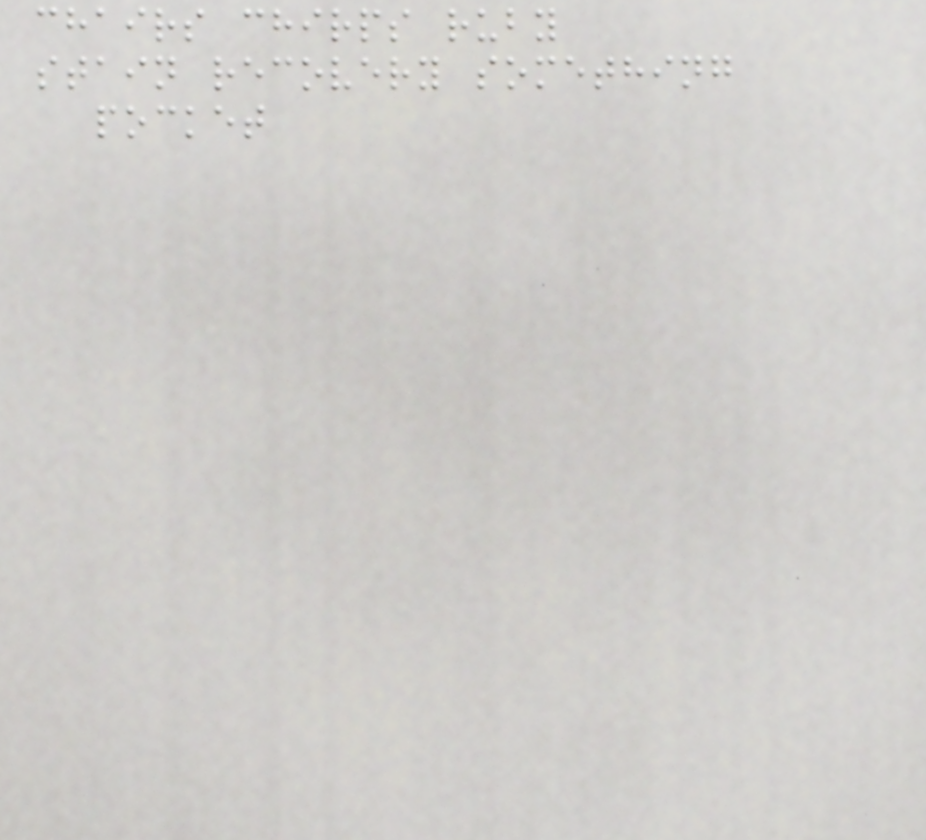chairs chirps ruby
stain recovery something
pocket
